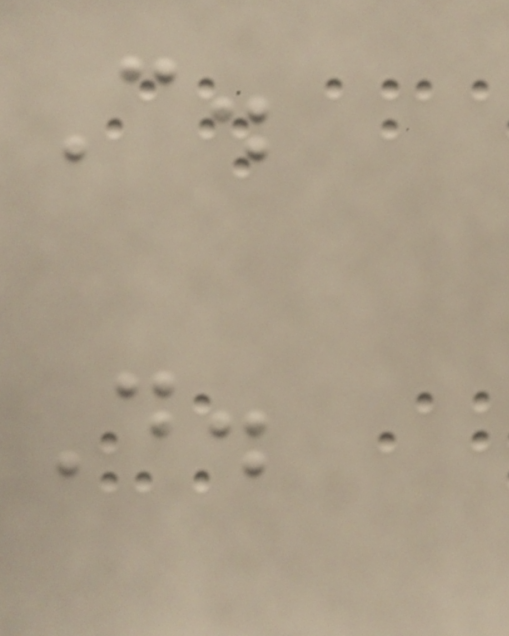C.
D.
